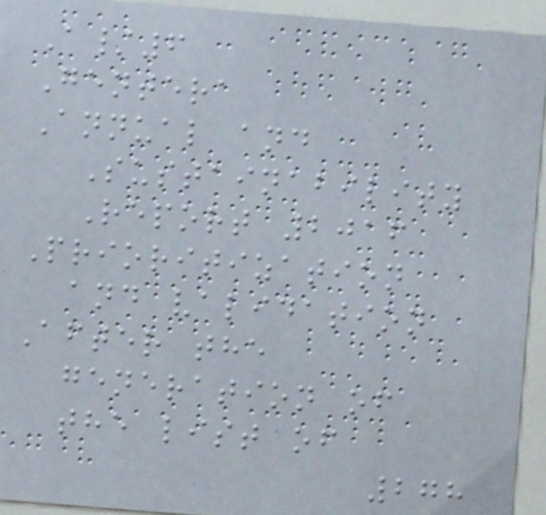A/6
Gentera
Annual and
Sustainability
Report 2016
Prioritization
and validation
After the
generation of
the list of
278
